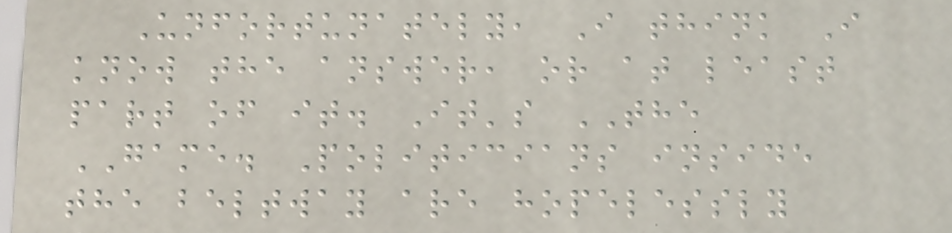Unfortunately, I think I
know the answer, or at least
part of it. It's THE
GAME. Politicians inside
the beltway are hopelessly
